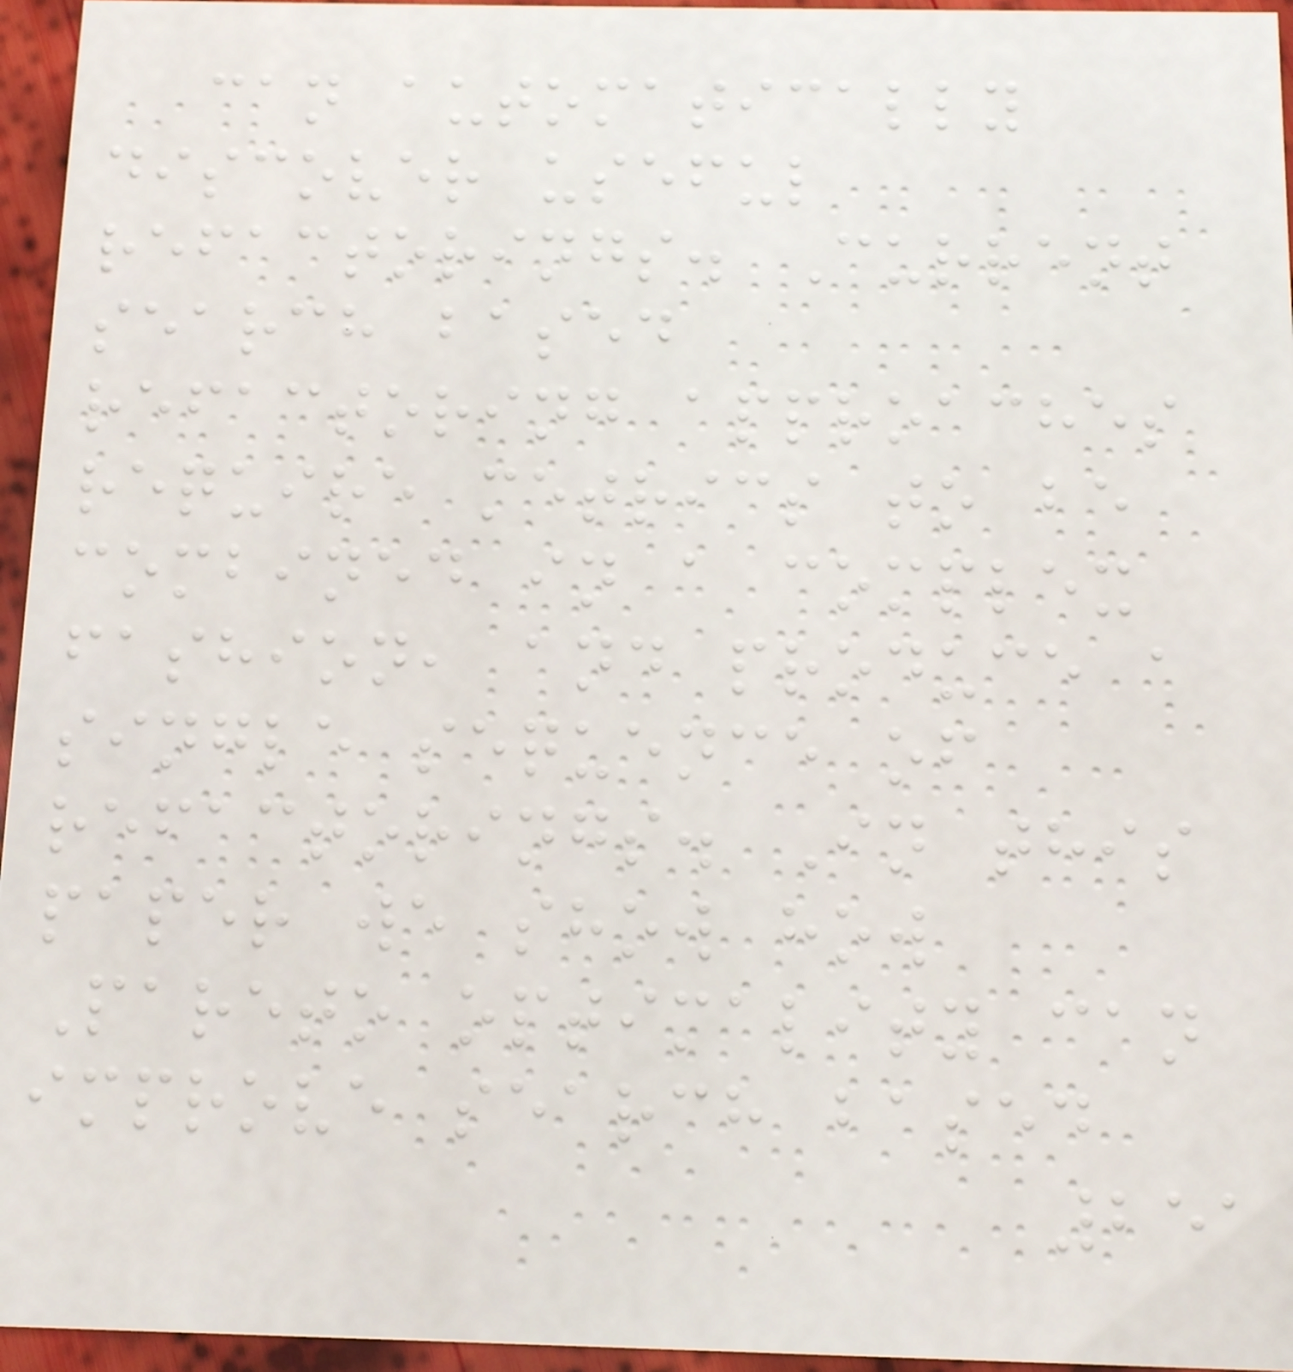can automatically
discover useful
refactorings. Current
search based
refactoring approaches
require metrics to be
combined in a complex
fashion, and produce a
single sequence of
refactorings. In this
paper we show how
Pareto optimality can
improve search based
251
